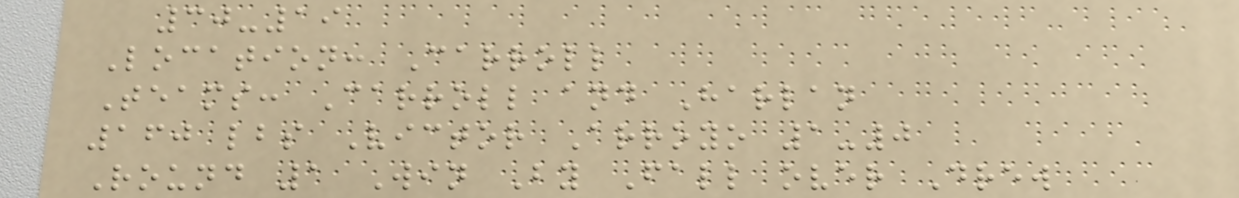30-19
Location: Carroll
Teams: Carroll and Harlan
160 lbs Victor Arroyo 1-0
Round 1 Win By Fall over Drew
